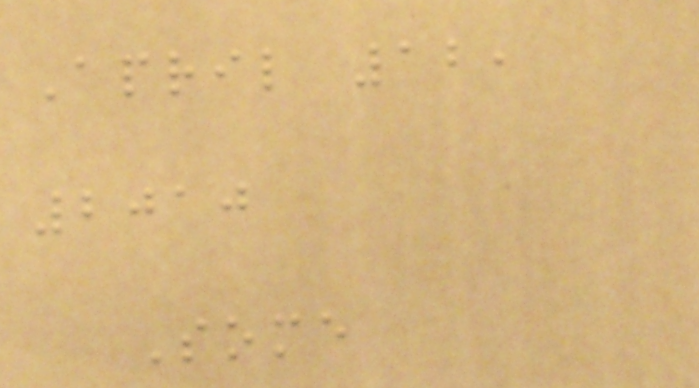April 12,
2010
Some
